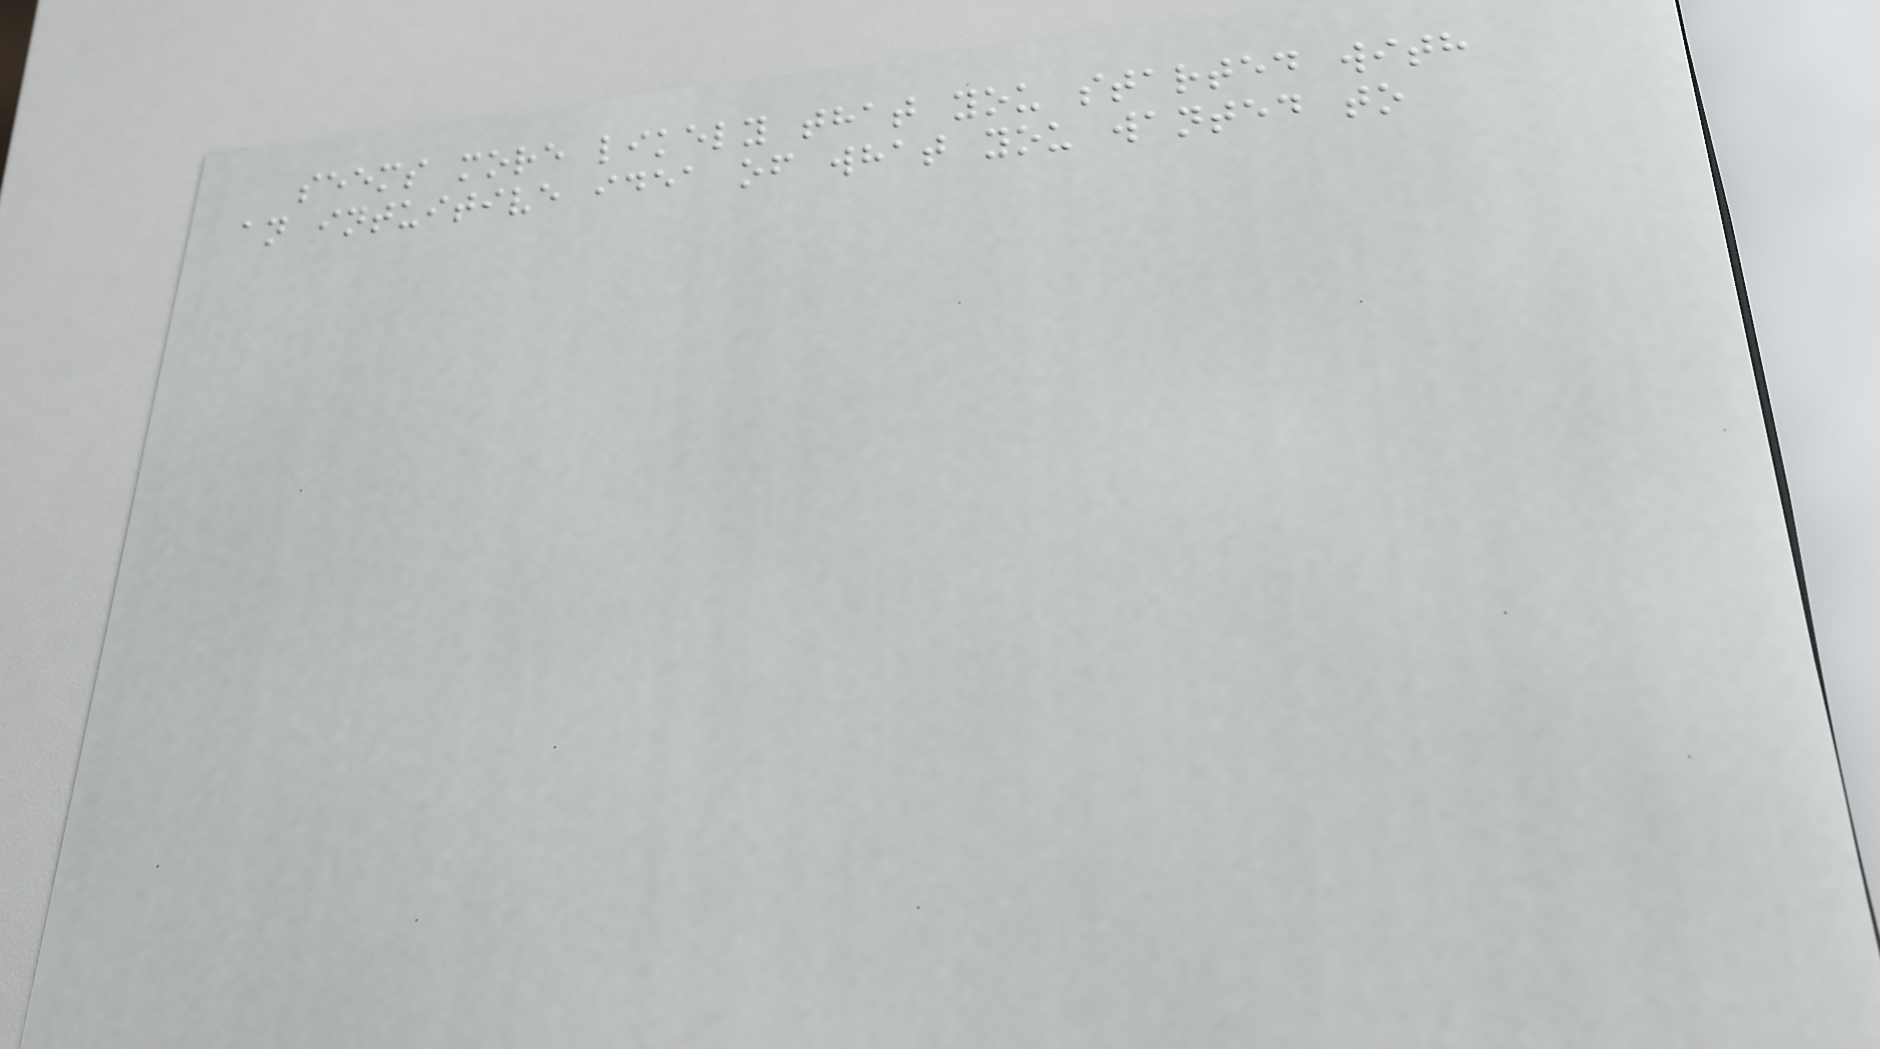seems more likely that you started with
an intuitive idea of what you wanted to
